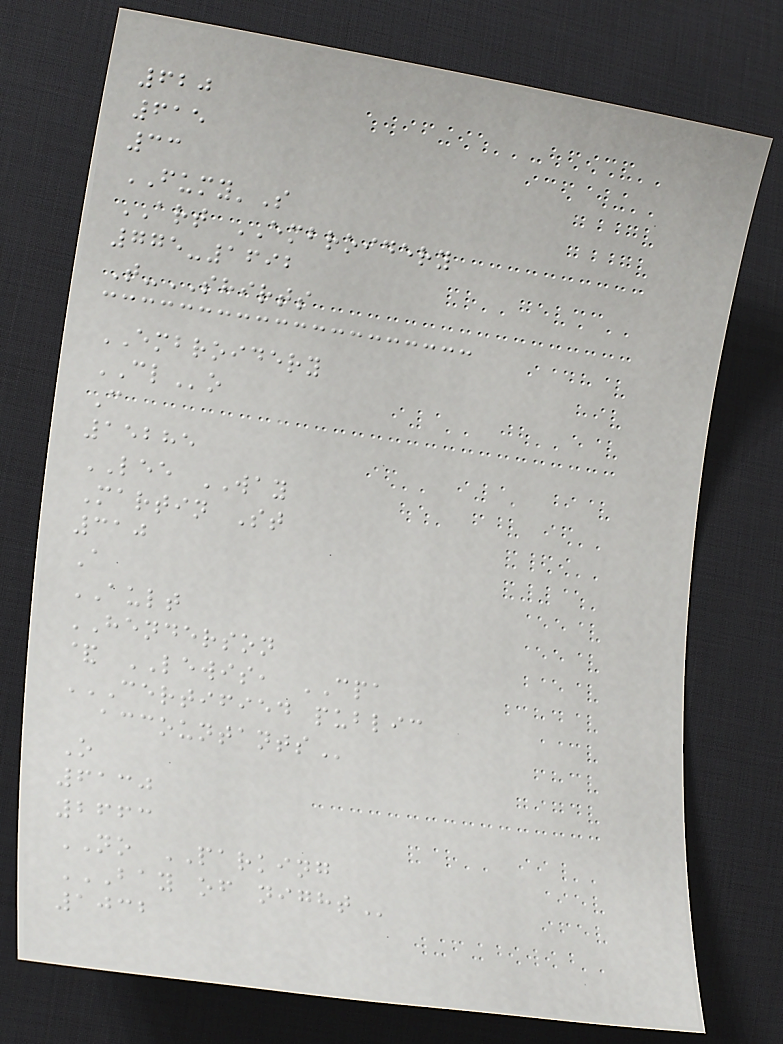620
615
33
FUMY'S
ART EMBROIDERY
775-1692
T-SHIRTS
EMBROIDERY
CLo
C
15285
LEE WAY
Martin St
310
A
AULT
HENDERSON
& LEWIS, CPA
CERTIFIED PUBLIC
ACCOUNTANTS
O
6130
2663
NO PARKING
BAY OF NIGHT
1032
